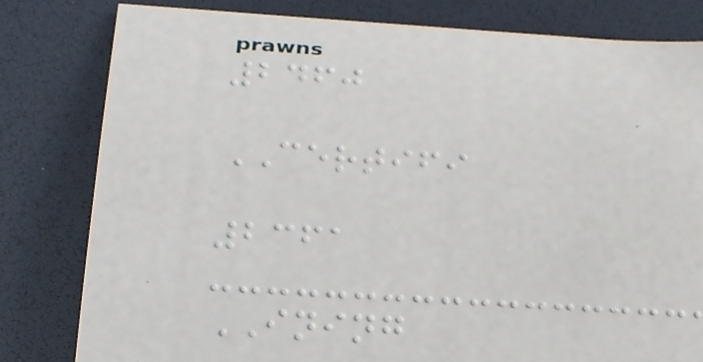2460
CERTIFI
2361
INING
